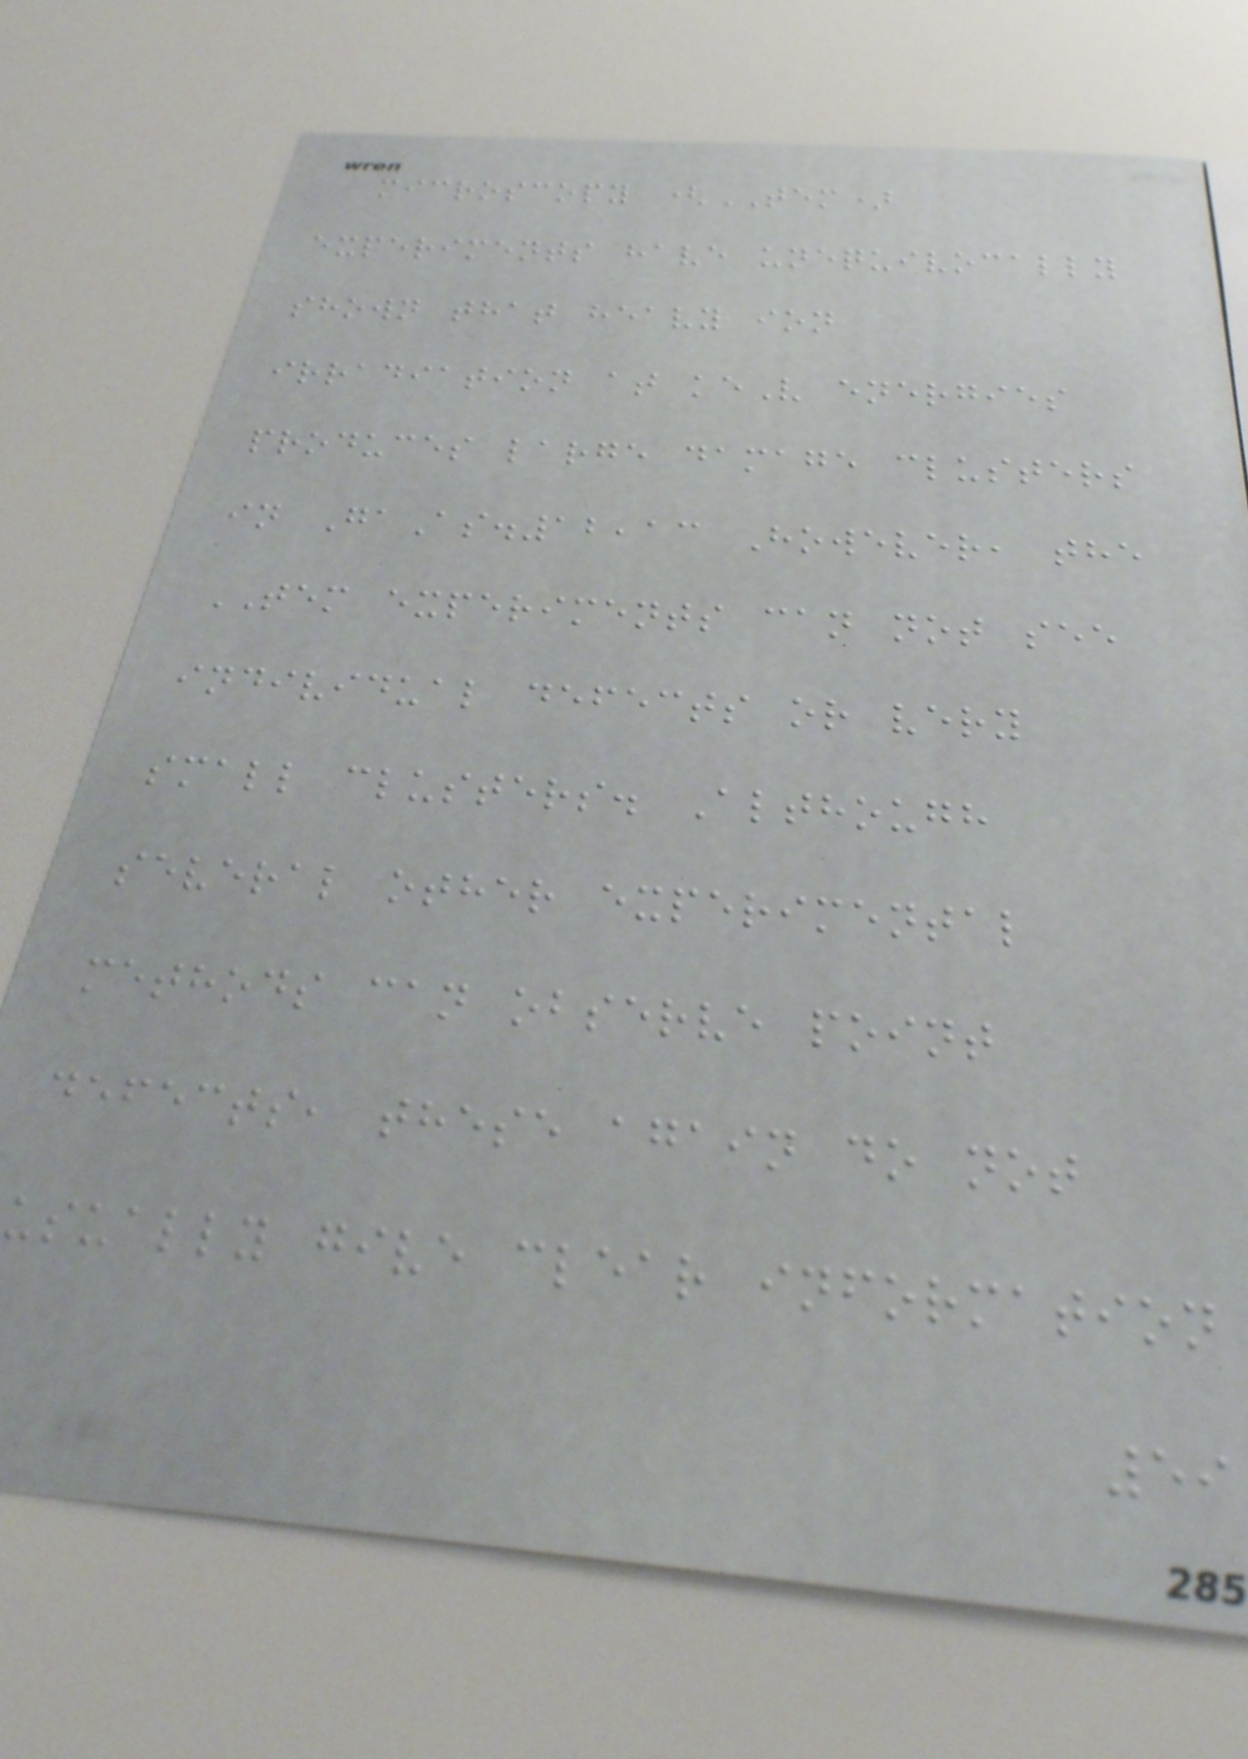microscopy (TEM)
experiments have unequivocally
shown that heavy ion
irradiation at keV energies
produces large damage clusters
in GaAs.12,13 However, the
TEM experiments can not see
individual defects or very
small clusters. Although
several other experimental
methods can observe point
defects, these again do not
usually give clear information
59
